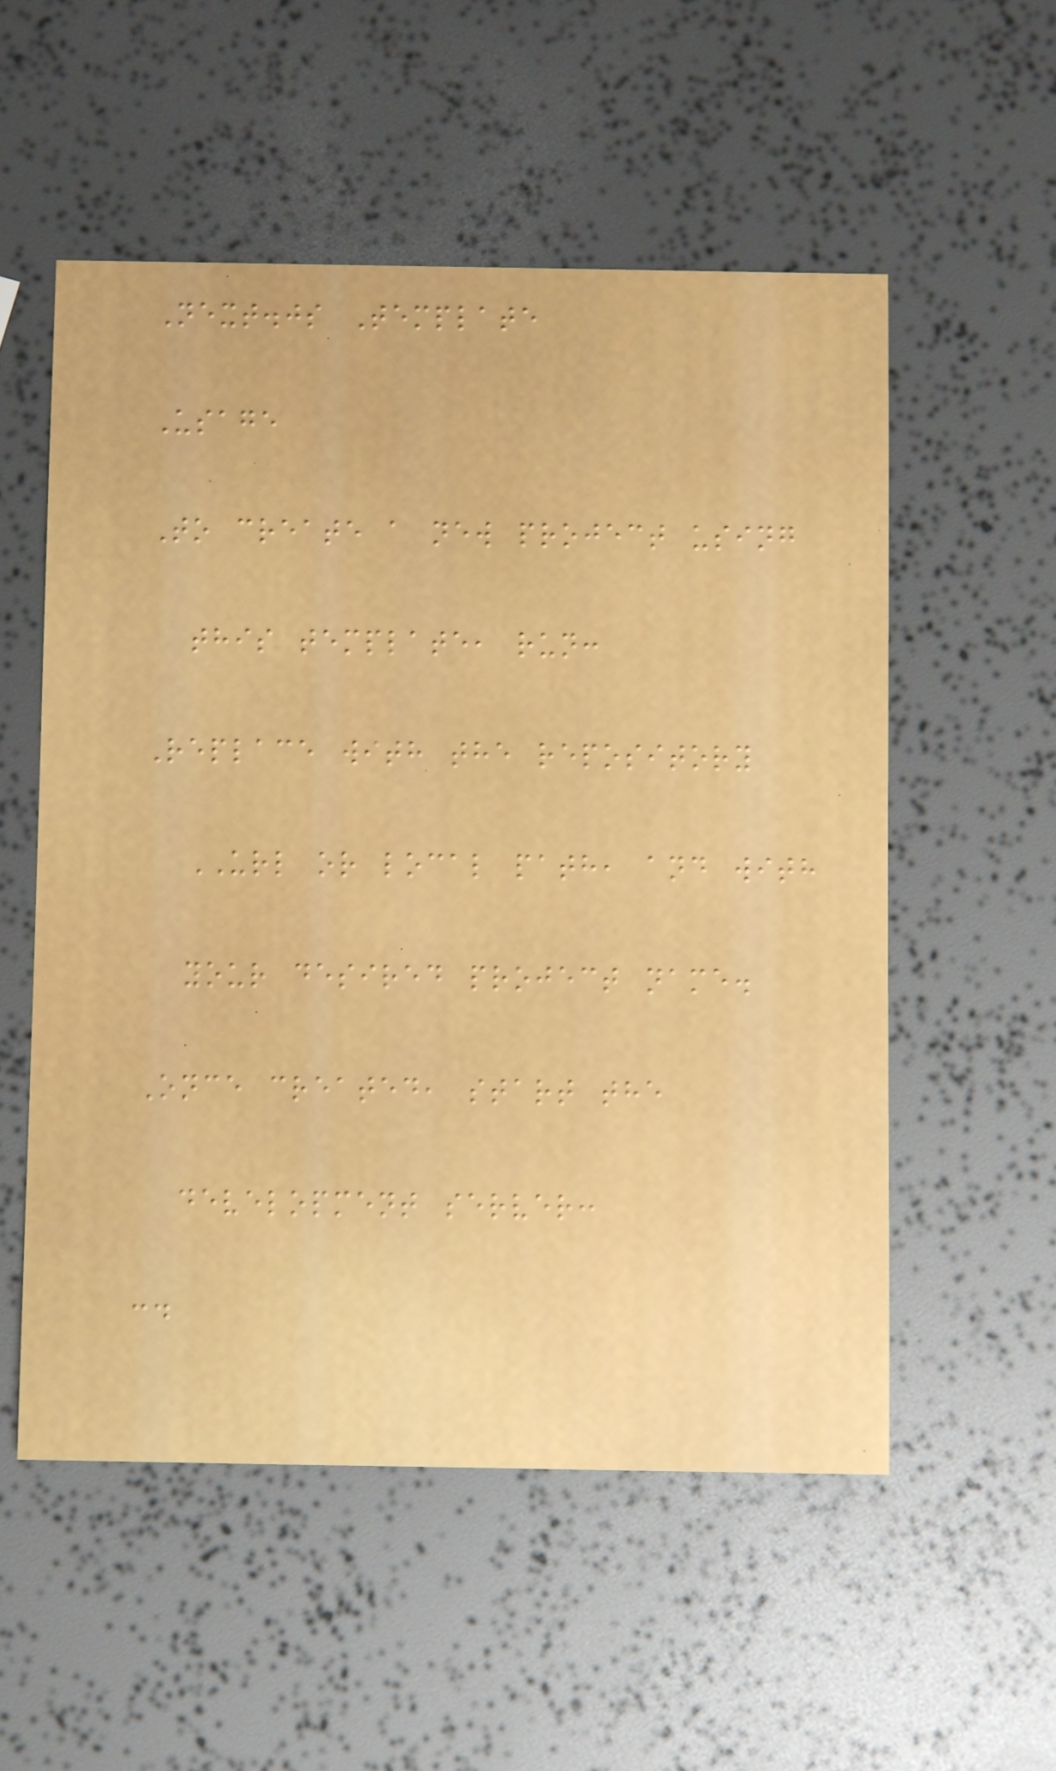Next.js Template
Usage
To create a new project using
this template, run:
Replace with the repository
URL or local path, and with
your desired project name.
Once created, start the
development server:
cd
